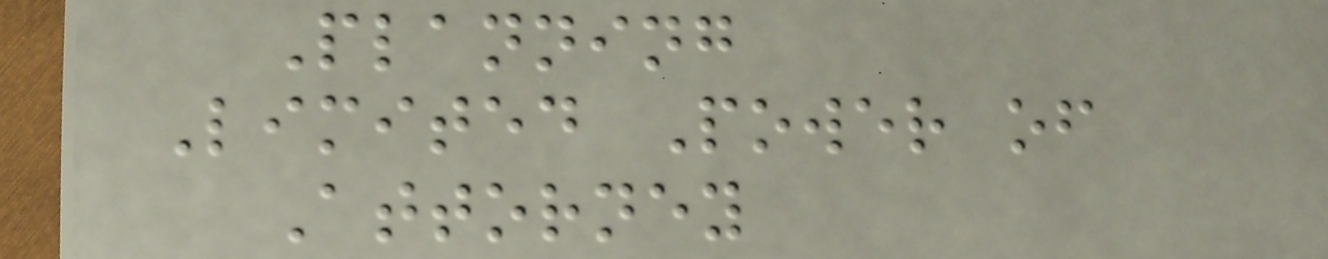Planning
Limited Power of
Attorney
